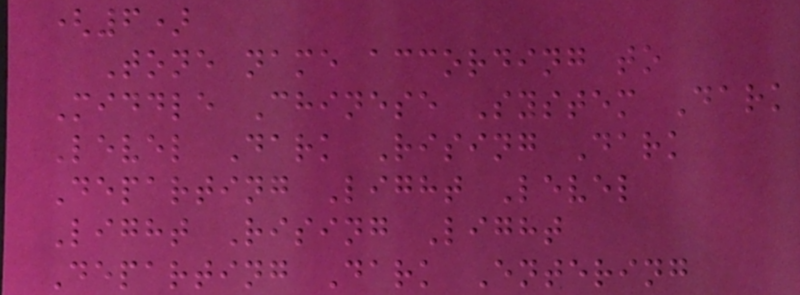(6)
Tone name according to
Middle Chinese System Dark
Level Dark Rising Dark
Departing Light Level
Light Rising Light
Departing Dark Entering
